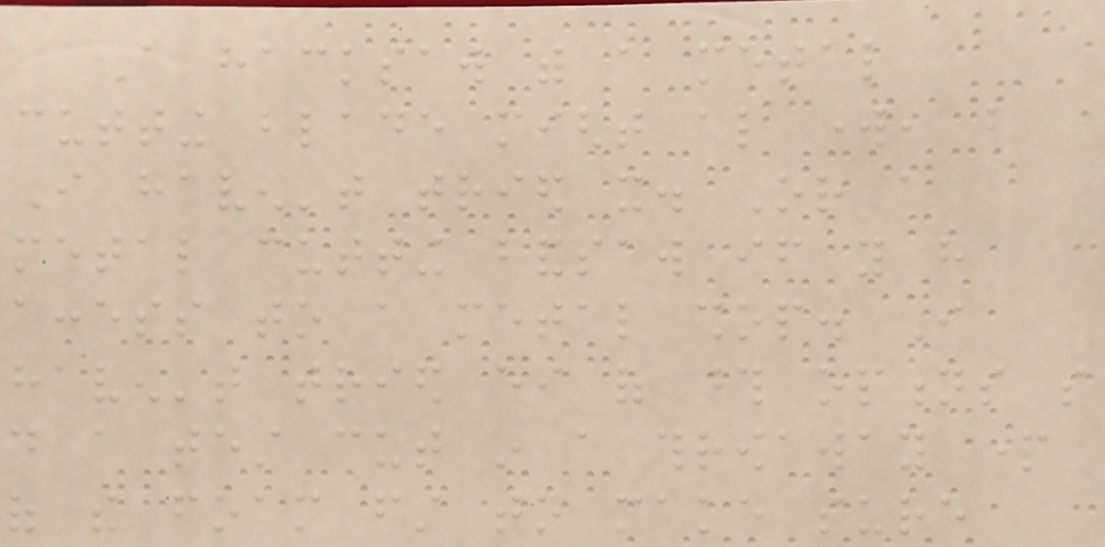A hacksaw with a metal
cutting blade might also work, but
I haven't tried it. Or a
metal cutting bandsaw if you have
access to a metal shop. I
haven't tried either of those options so
do a test cut in a throwaway part
of the foam first to make sure
